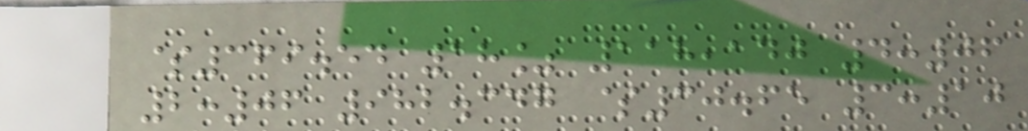$369.54 18% 118,140 4:06
2:06 982.347 $30.65 3:10
